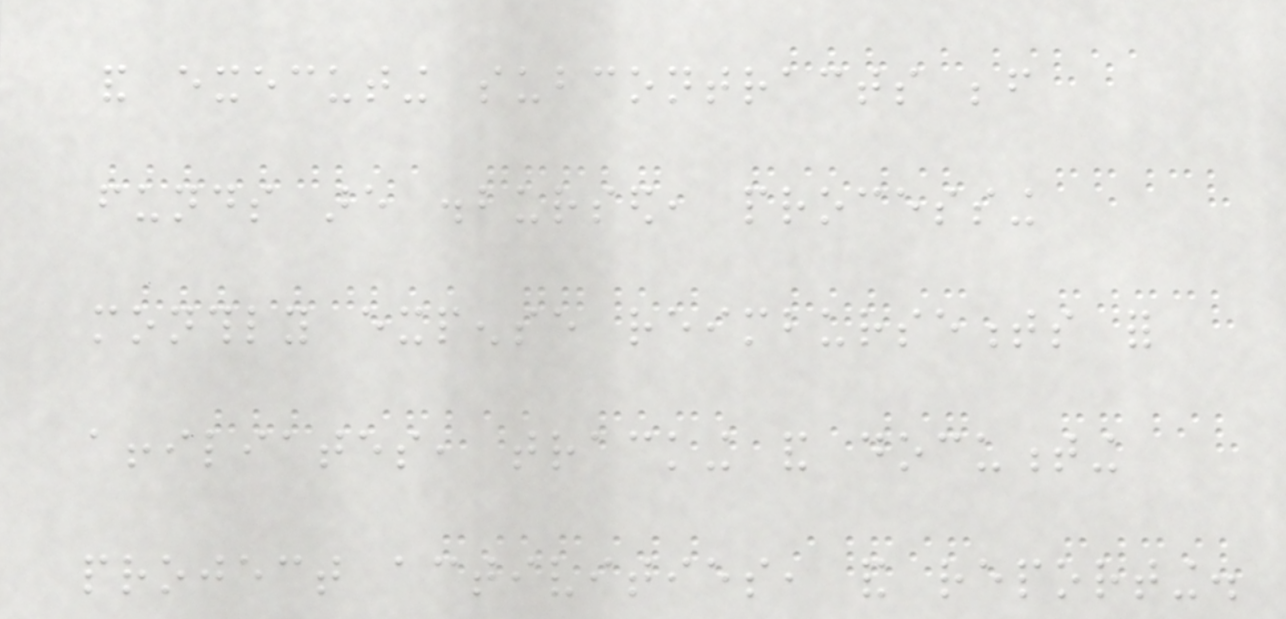and executing subcontracts before
funds are disbursed, processing
monthly expense reimbursements for
affiliates, tracking and documenting
project activities, and reporting.
